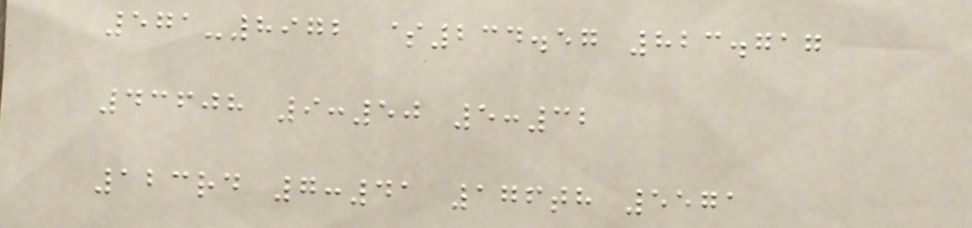571-8972 $234.57 823.717
43608 9:50 5:32
123rd 7:41 176th 5571
